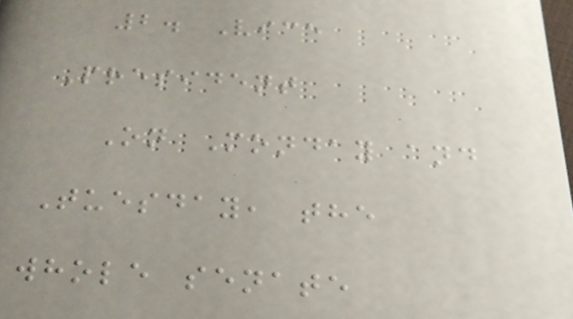2. Vice
President
On Monday and
Tuesday, the
whole senate
